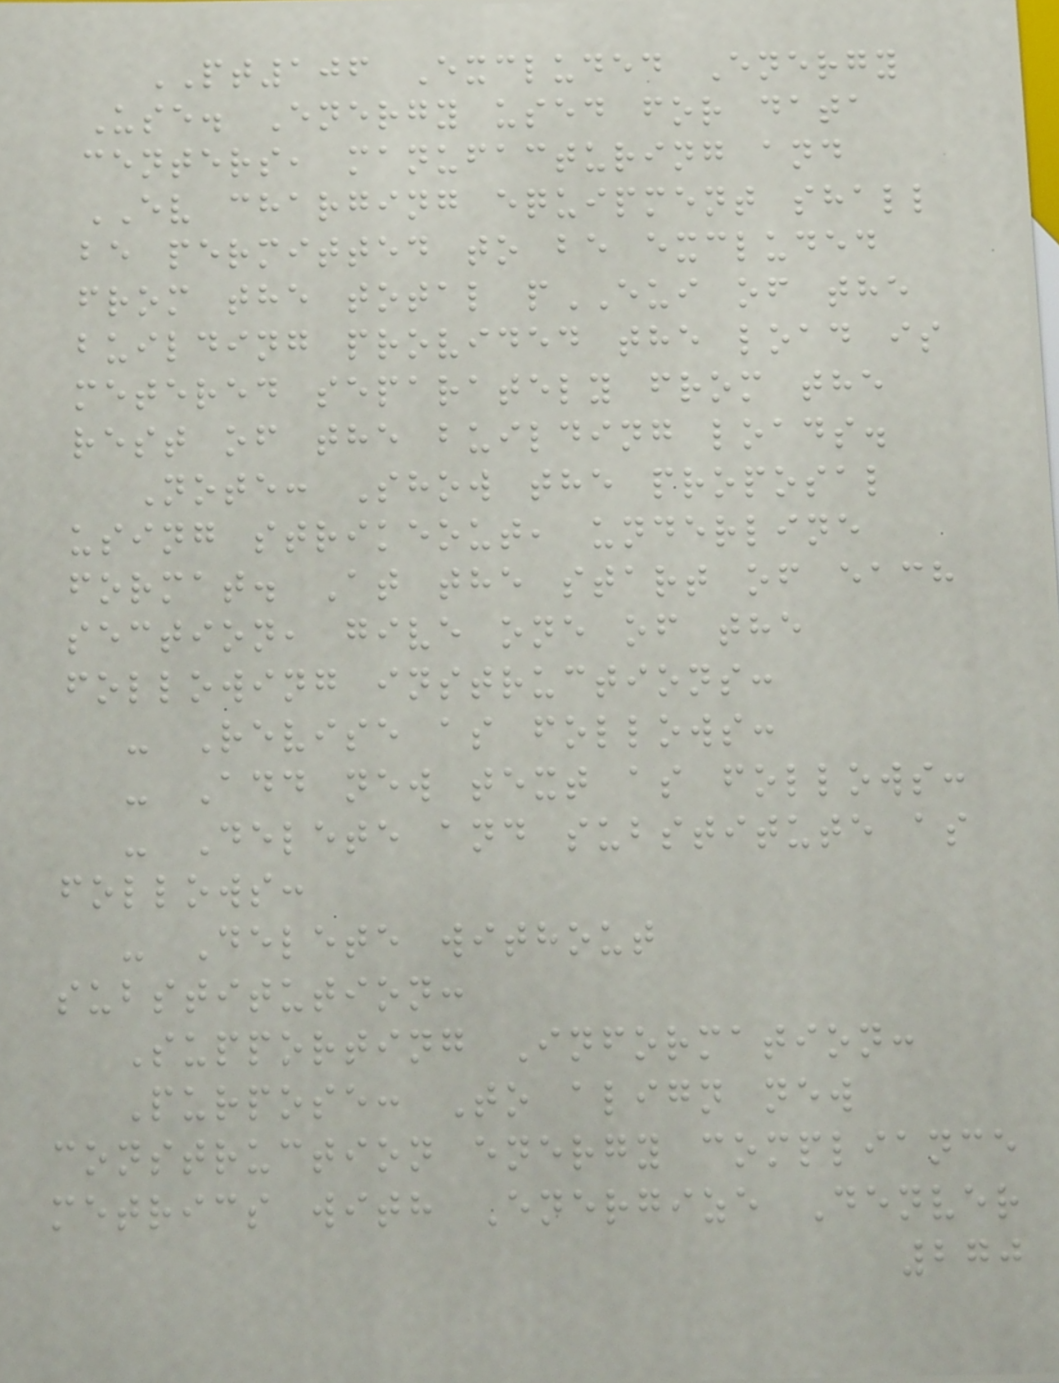PT106 Excluded Energy
Use. Energy used for data
centers, manufacturing and
EV charging equipment shall
be permitted to be excluded
from the total pEUI of the
building provided the load is
metered separately from the
rest of the building loads.
Note: Show the proposal
using strikeout, underline
format. At the start of each
section, give one of the
following instructions:
- Revise as follows:
- Add new text as follows:
- Delete and substitute as
follows:
- Delete without
substitution:
Supporting Information:
Purpose: To align new
construction energy compliance
metrics with Energize Denver
270
